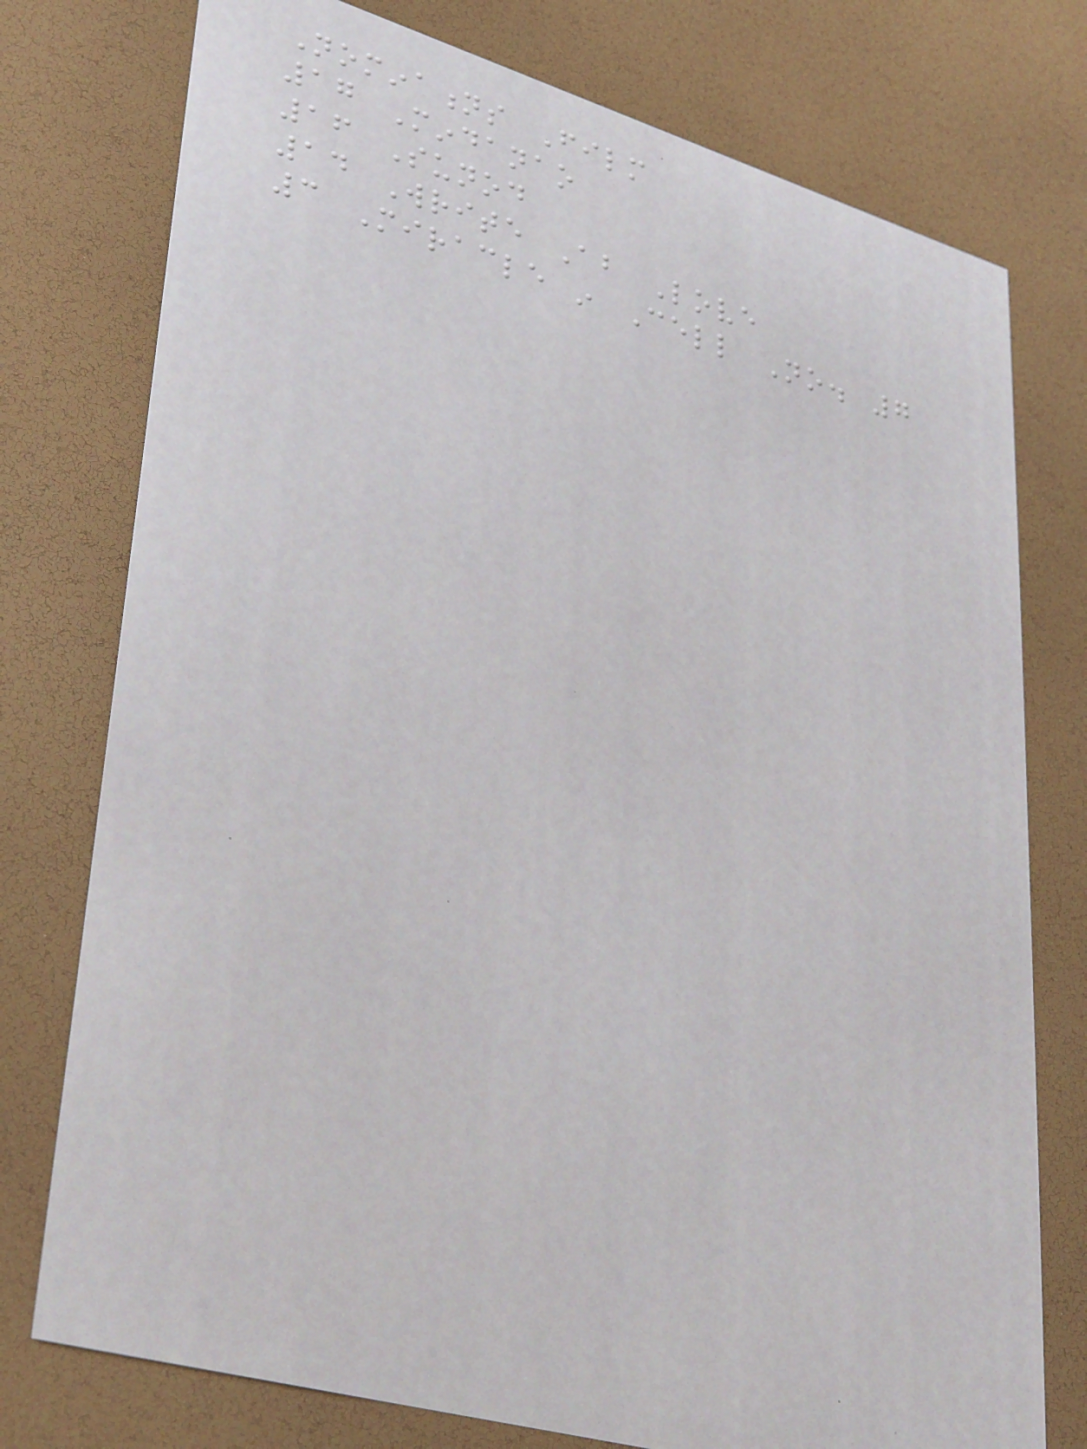Nominations Film
17 Mindanao
16 Sunod
14 Write About Love
3 Miracle in Cell No. 7
